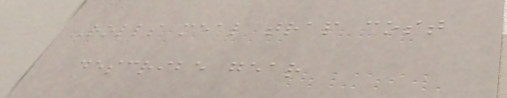Rolls meal trap cost
describe gear
